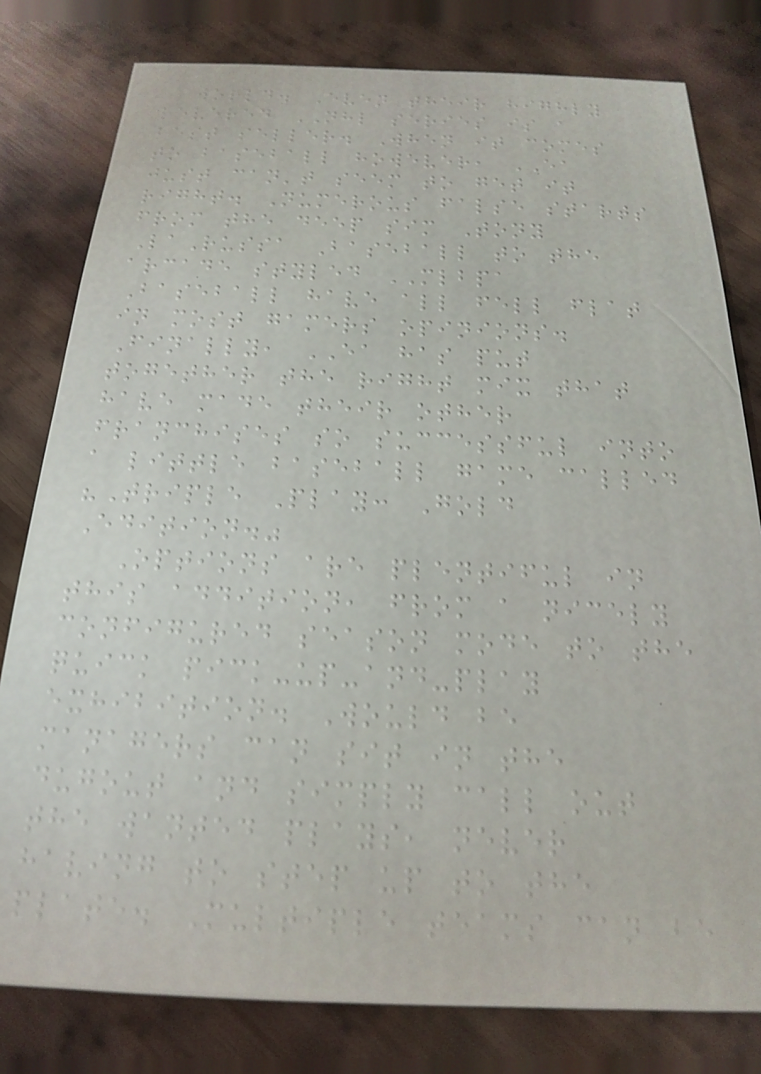world. Even their highly
revered NHL series is a
best seller. When it comes
to baseball however, EA
just can't seem to get it
right. Numerous false starts
from the deep sim Tony
LaRussa Baseball to the
arcade styled MLBPA
Baseball have all fell flat
in most gamers opinions.
Finally, EA has put
together the right mix that
have made their other
franchises so successful into
a little baseball game called
"Triple Play: Gold
Edition."
Options are plentiful in
this addition, from a nicely
configured season mode to the
quick pick-up-and-play
exhibition. Would be
managers can sit in the
dugout and simply call out
the wanted plays, never
having to step up to the
plate. Multiple teams can be
